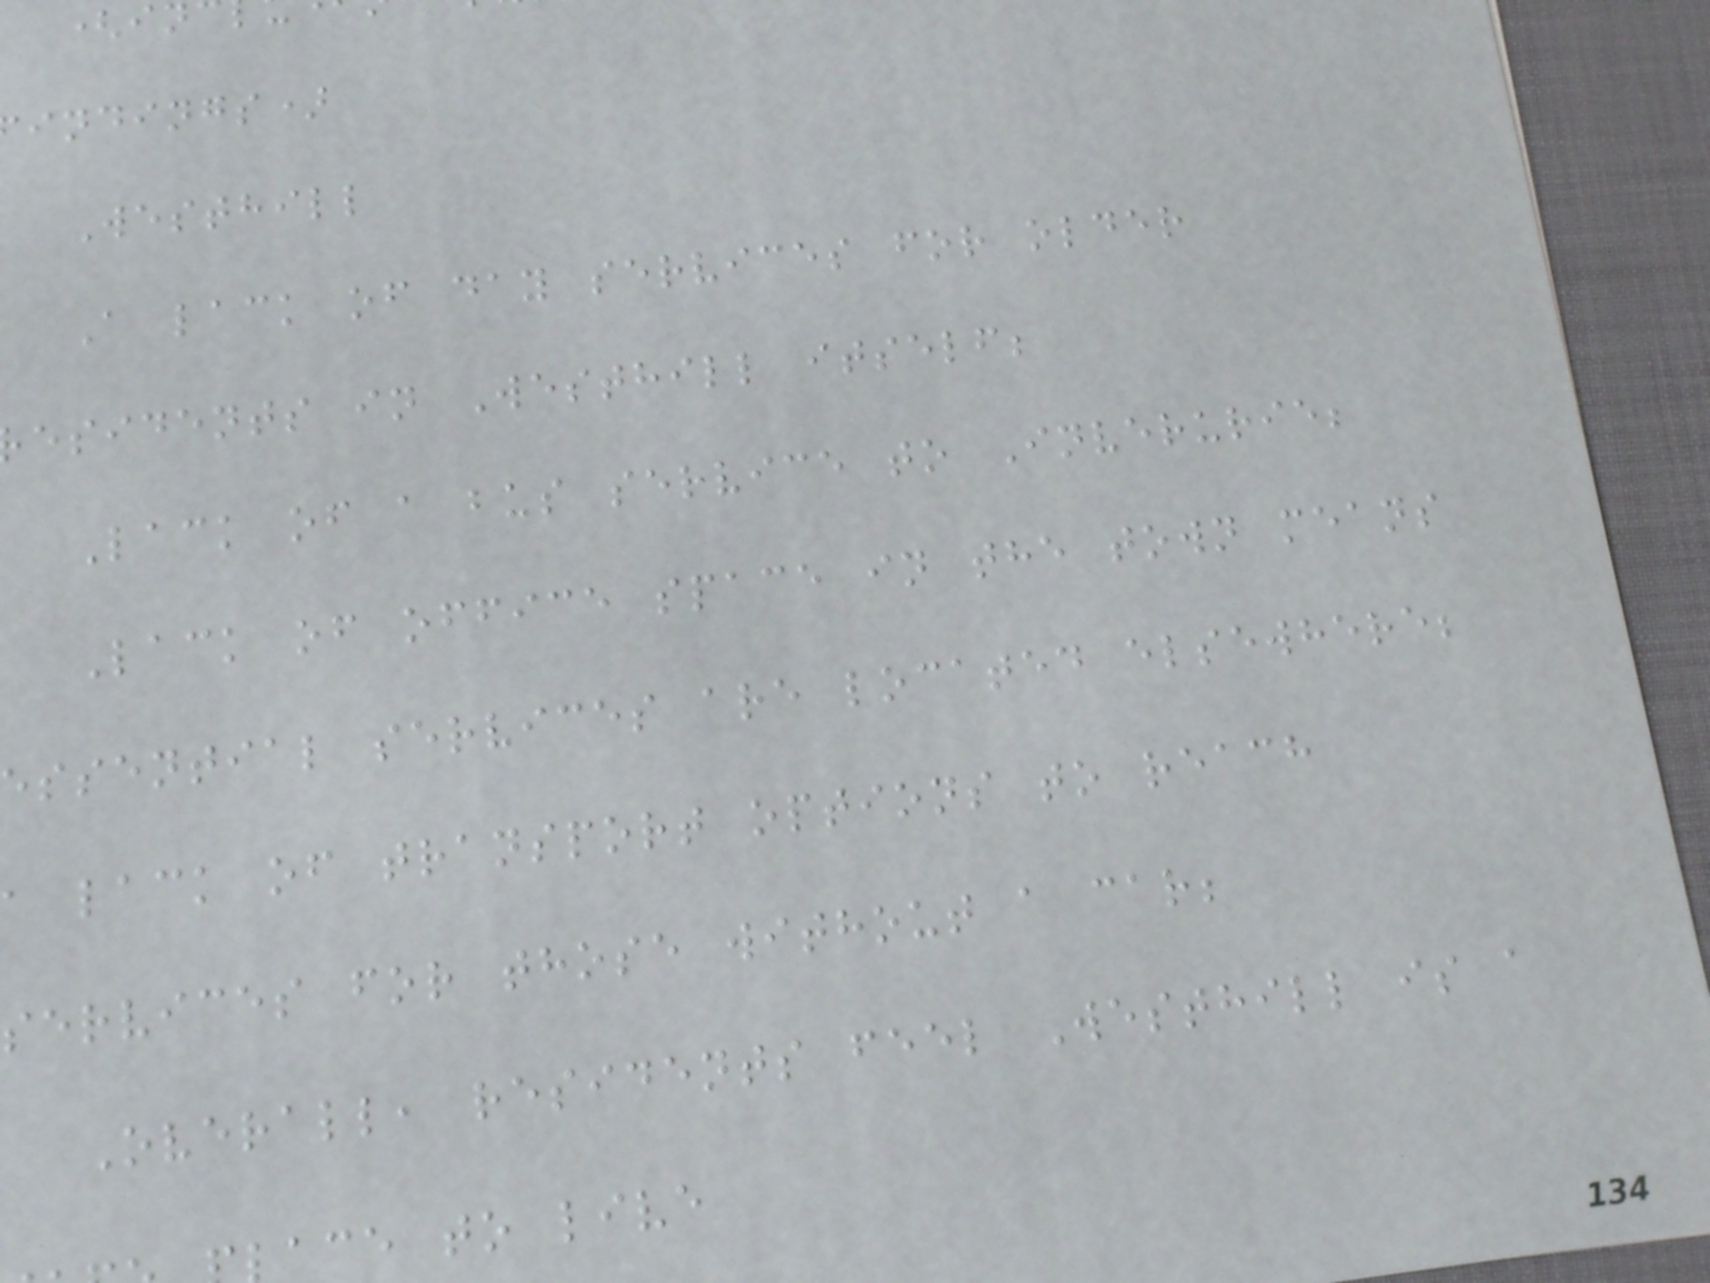indings)
Westhill
A lack of day services for older
esidents in Westhill itself;
Lack of a bus service to Inverurie;
Lack of office space in the town means
essential services are located elsewhere;
a lack of transport options to reach
services for those without a car;
Overall, residents feel Westhill is a
ace to live
